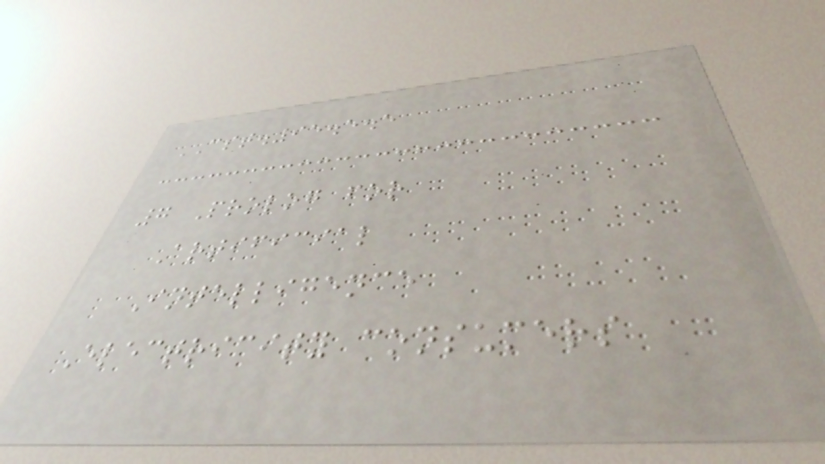CST.95.5.5
7 Prolog for
Artificial
Intelligence
Electricity consumers
